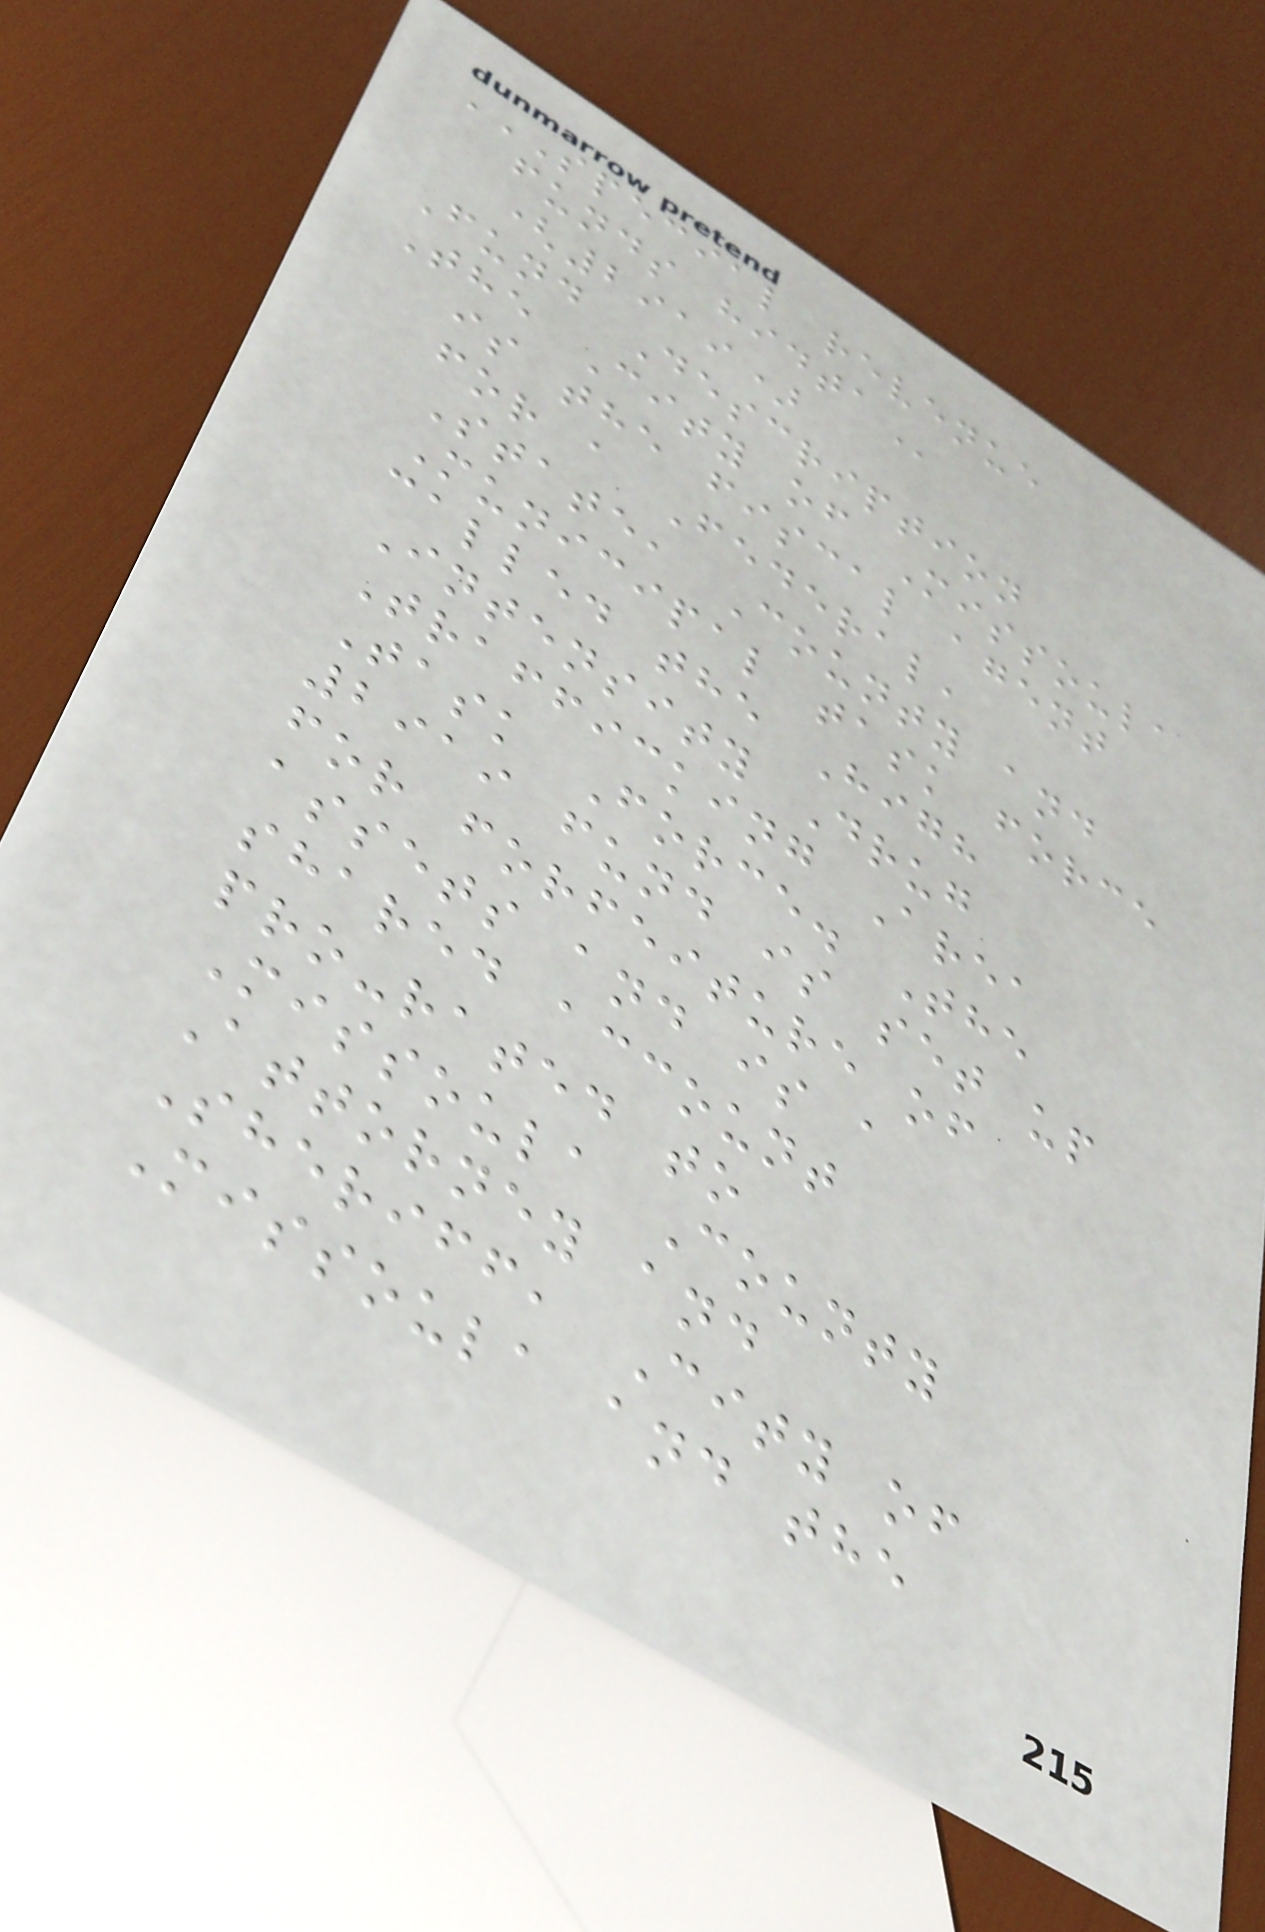SPECIAL REVENUE
FUNDS HIDTA
(2919)
Fund Description
The City of Missoula
is the fiscal agent
for a Federal,
State, County and
Municipal task force
called the High
Intensity Drug
Trafficking Area
Task Force. The
2919 fund is set up
for forfeiture of
assets and is a
shared account
pro-rated to
Missoula County
Attorney and
Sheriff, City of
Missoula and the
